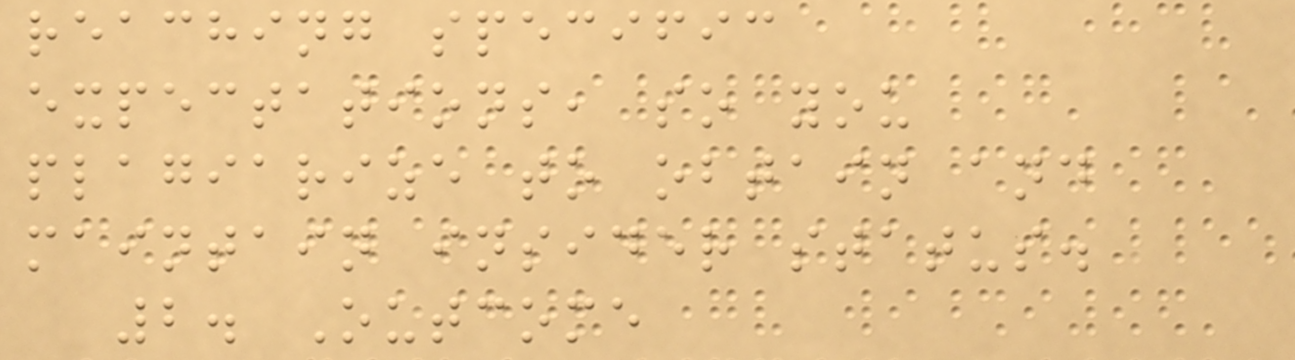reaching specific
expectations, so you
plagiarize to obtain and
maintain insider status.
2. Outcome
